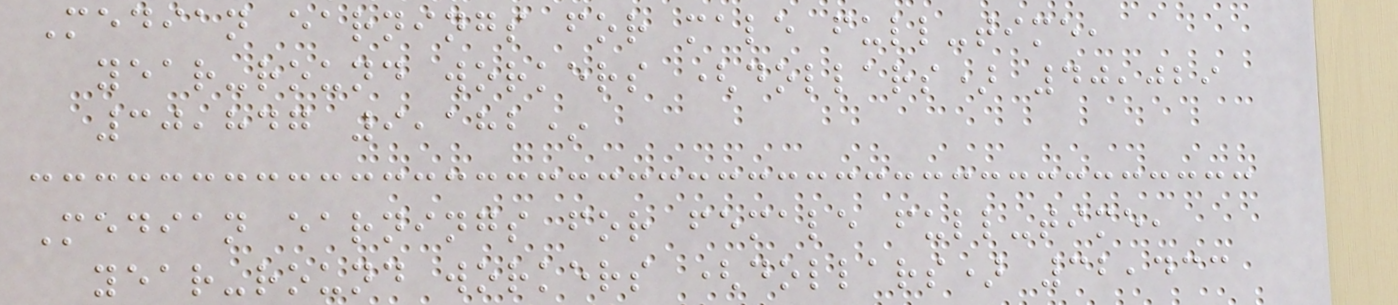Median earnings for male full-time,
year-round workers (dollars) 40,029
30,847 9,182*
Median earnings for female full-time,
year-round workers (dollars) 32,433
